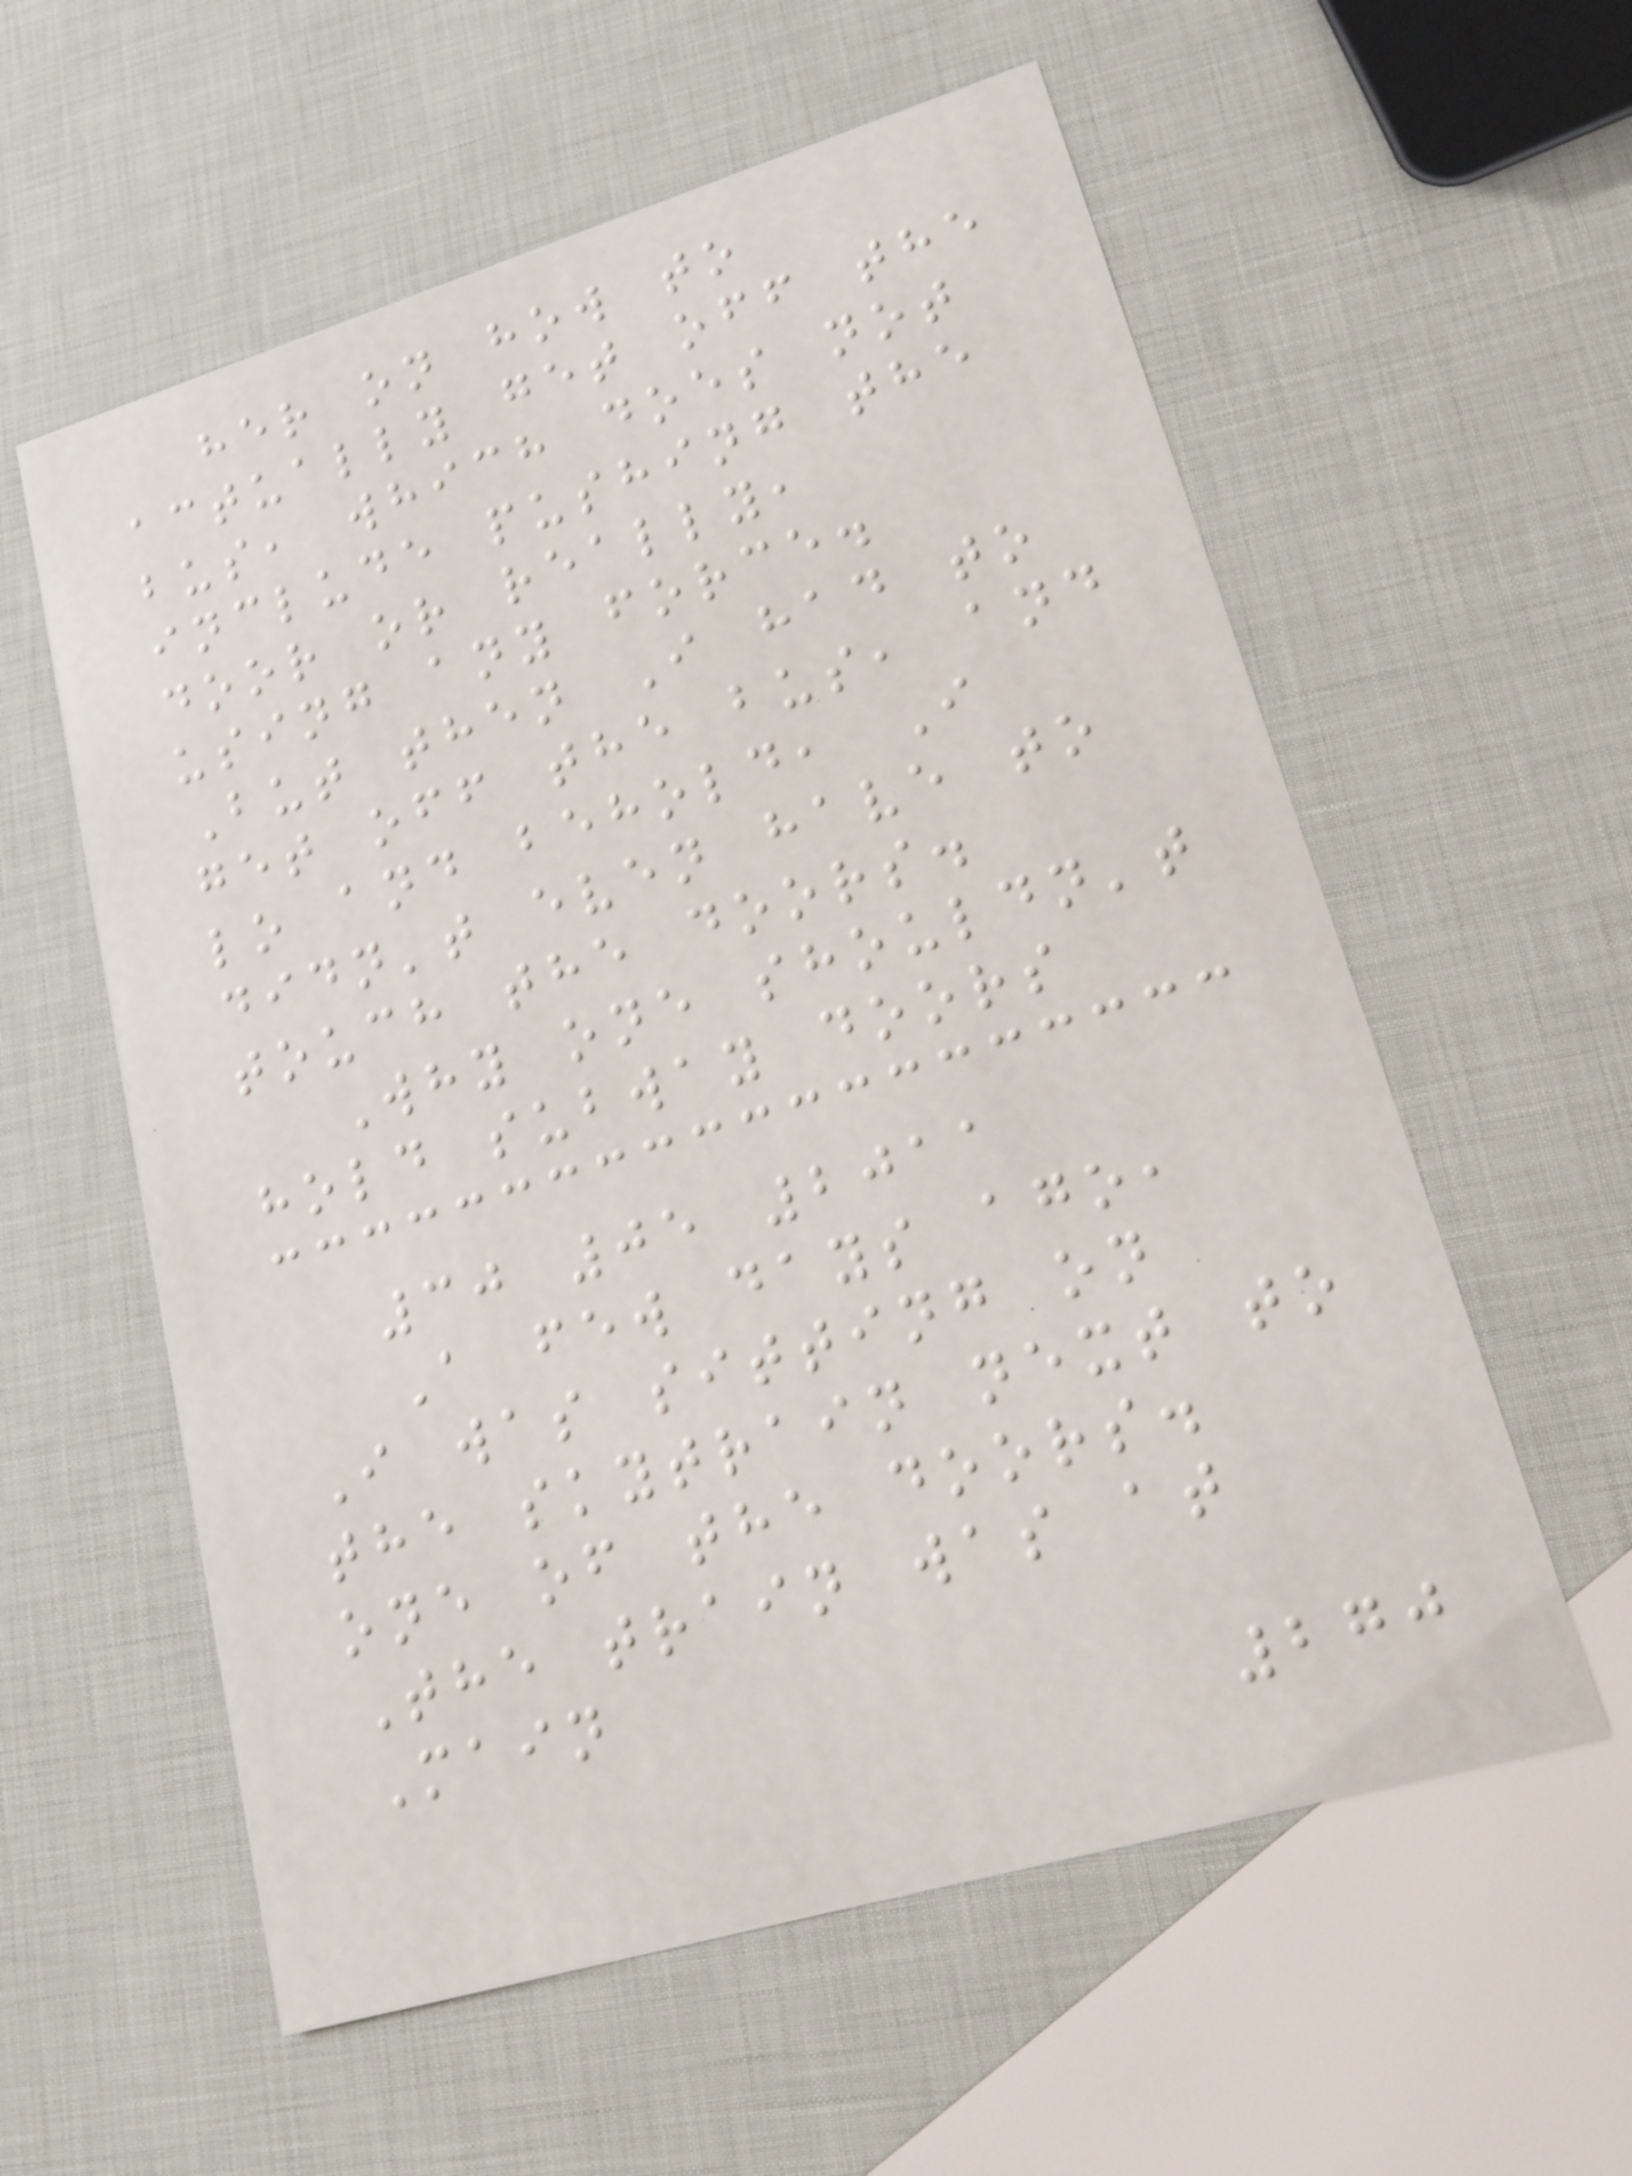her on how to
actually get off the
bus, which does not
include pushing the
door or really,
using any force.
But then I had to
get off the bus, and
lo and behold, I
didn't even have to
touch the doors.
Why one shouldn't
hold subway doors
30 05 2011
A few days ago,
I was sitting on
the skytrain next to
one of the doors.
The train was at
Main
270
